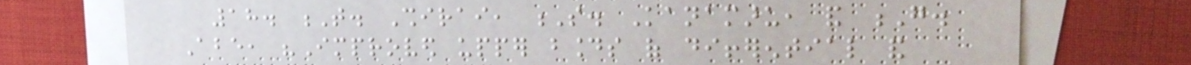18. T. Shirai, S. Kanamaru, and G.
Abe, "Improved upper bounds of differential and
